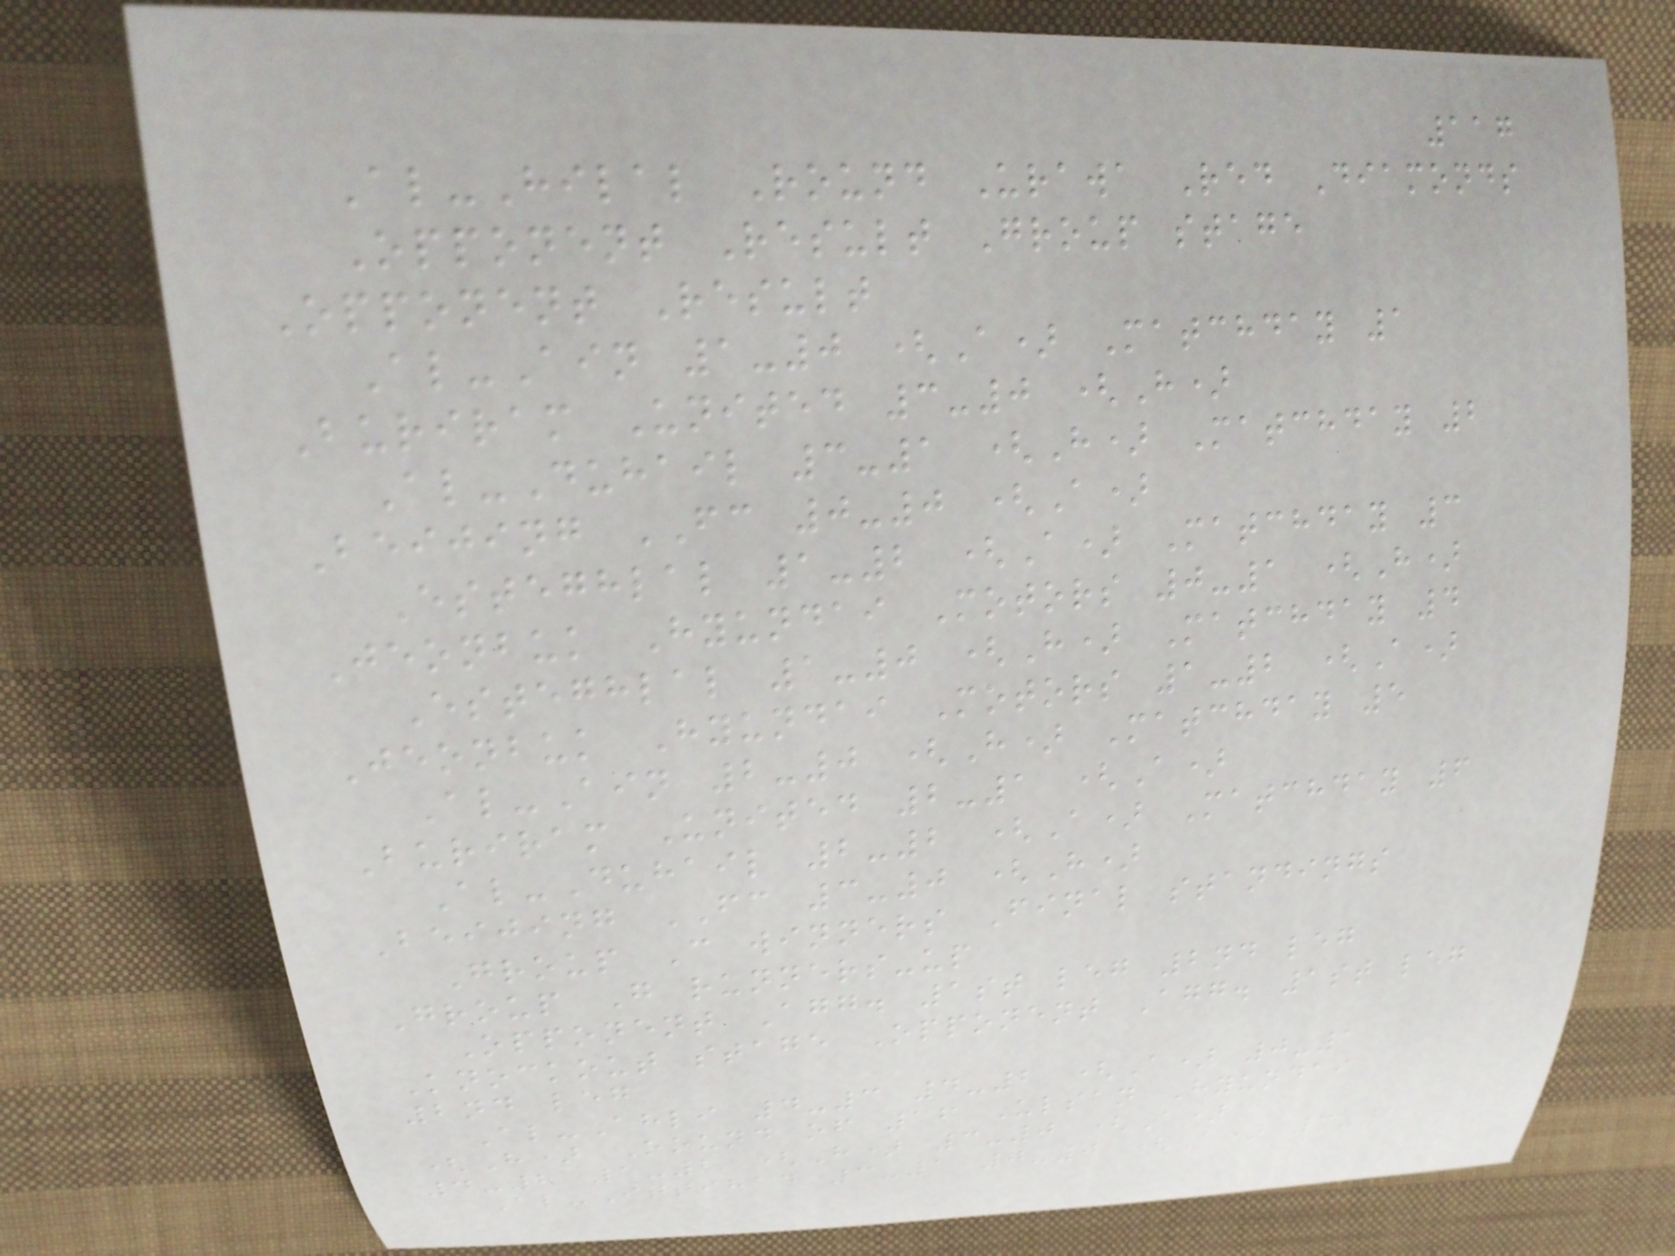117
Al-Hilal Round Urawa Red Diamonds
Opponent Result Group stage
Opponent Result
Al-Ain 1-0 (A) Matchday 1
Buriram United 3-0 (H)
Al-Duhail 3-1 (H) Matchday 2
Beijing FC 0-0 (A)
Esteghlal 1-2 (A) Matchday 3
Jeonbuk Hyundai Motors 0-1 (H)
Esteghlal 1-0 (H) Matchday 4
Jeonbuk Hyundai Motors 1-2 (A)
Al-Ain 2-0 (H) Matchday 5
Buriram United 2-1 (A)
Al-Duhail 2-2 (A) Matchday 6
Beijing FC 3-0 (H)
Group C winners Final standings
Group G runners-up
Opponent Agg. 1st leg 2nd leg
Knockout stage Opponent Agg. 1st leg
2nd leg
Al-Ahli 4-3 4-2 (A) 0-1
(H) Round of 16 Ulsan Hyundai
4-2 1-2 (H) 3-0 (A)
Al-Ittihad 3-1 0-0 (A) 3-1
